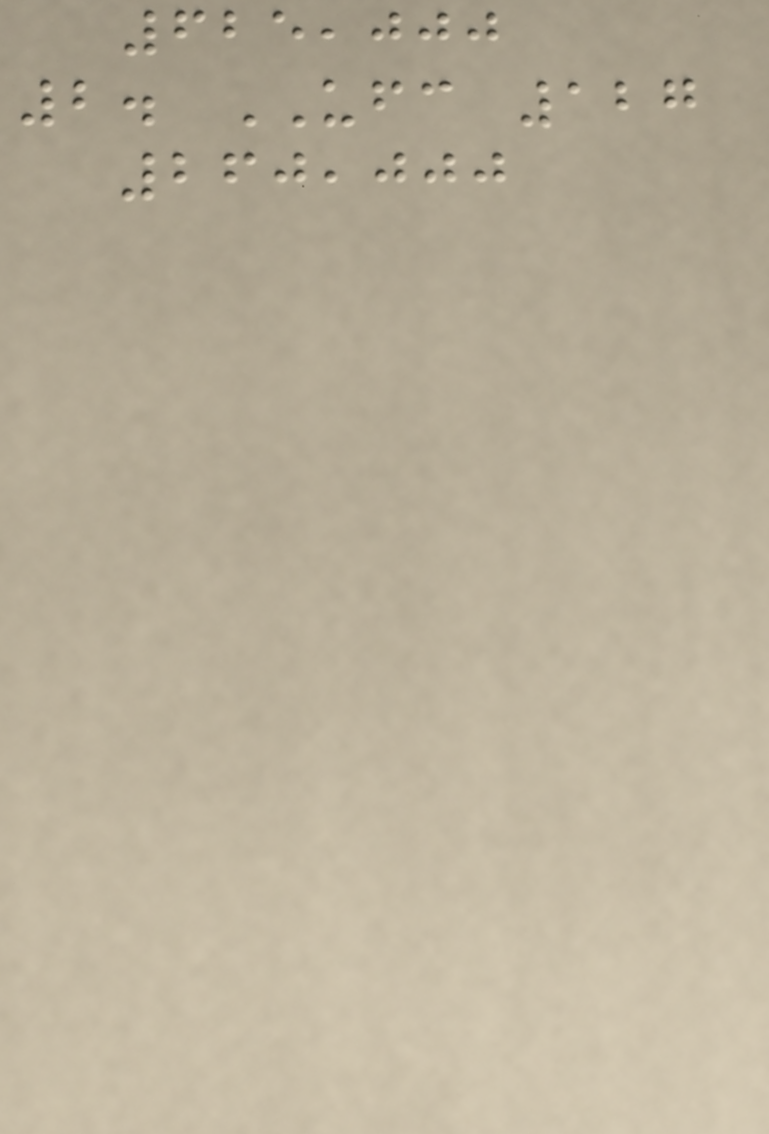625,000
2. UFC 127
260,000
